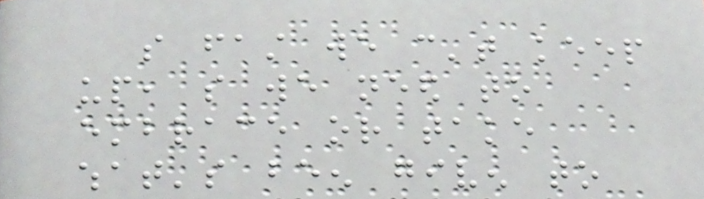so fast we can't keep
up, so we need to
embrace or take
what's been given to
